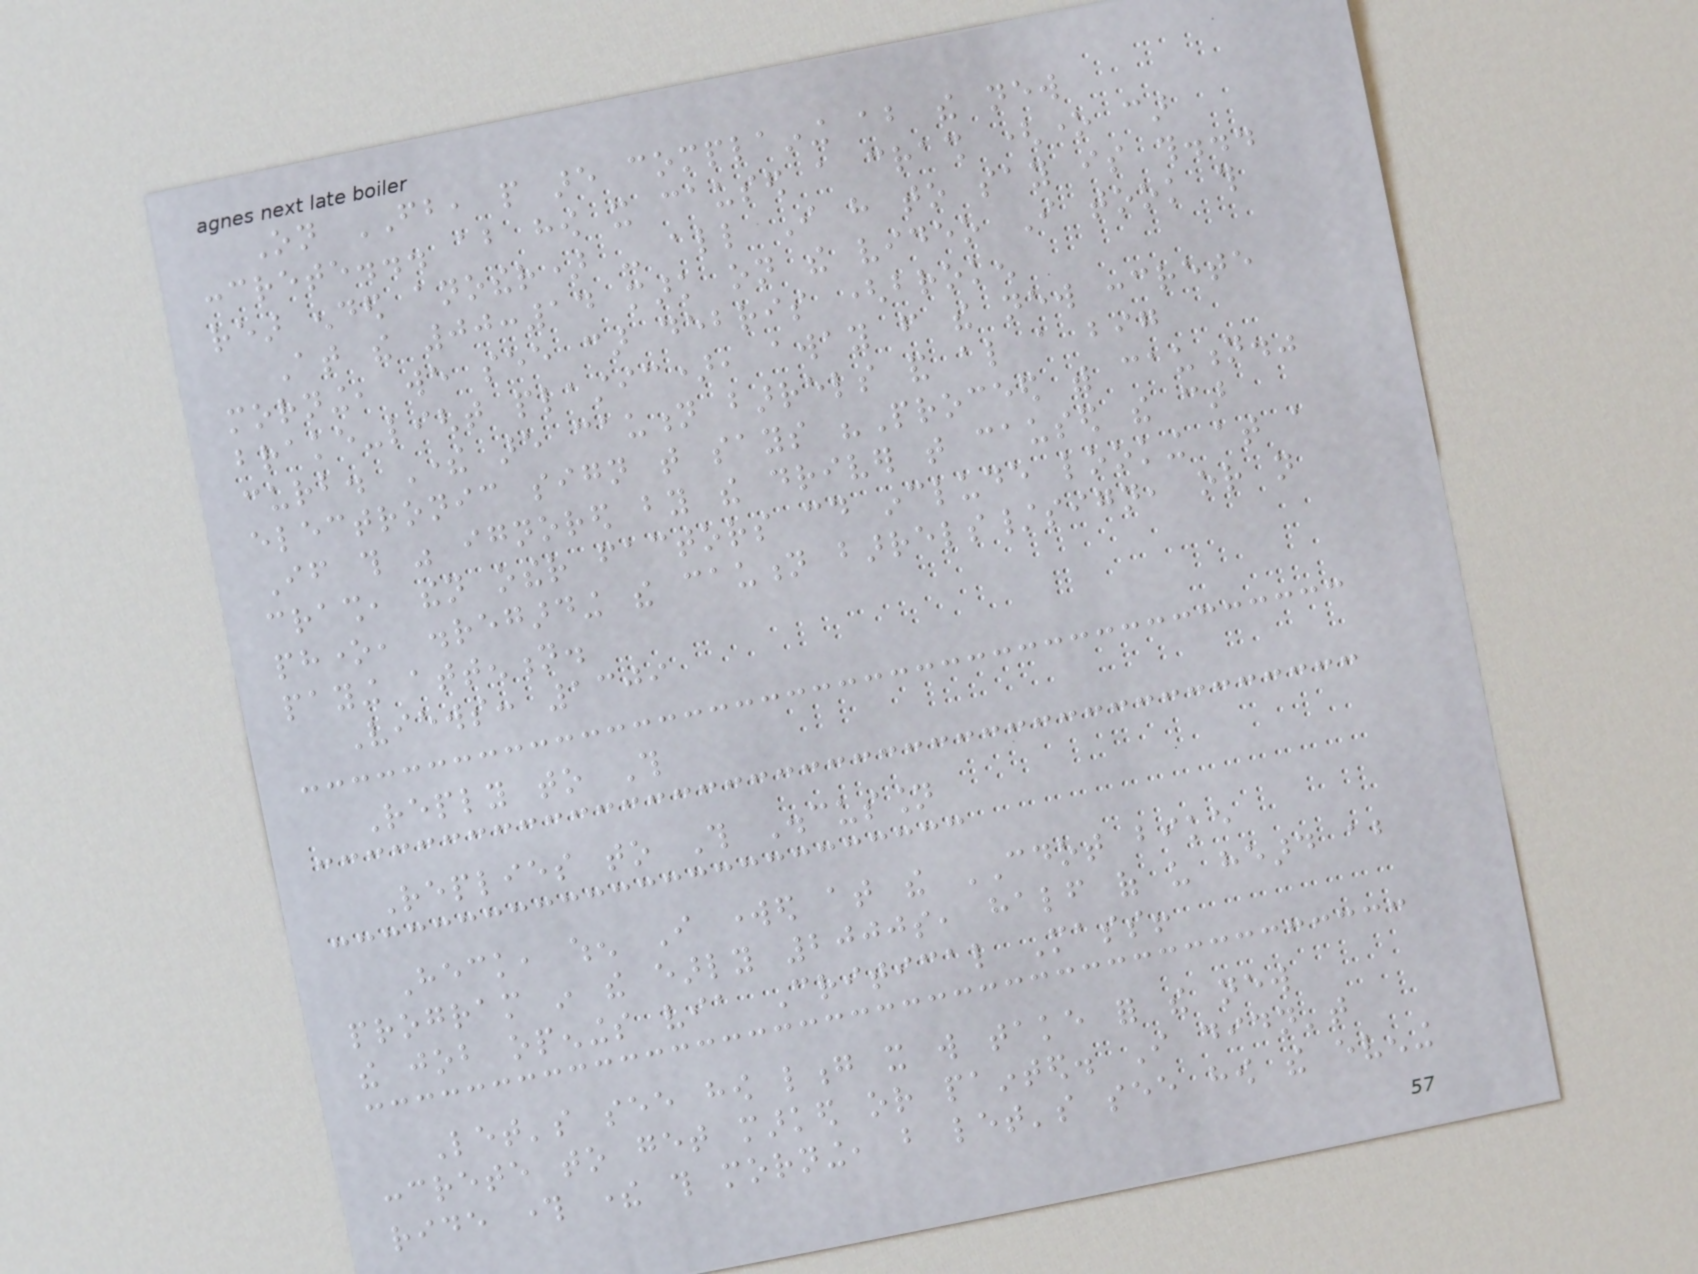On FB, people are complaining about the new
concrete... about how it caused a crash (one car
rear ended another) - all I have to say is this...
At the 00:14 mark on the video I took this
morning, we see car debris (broken
brake-light plastic), away from the new concrete
curb. There are caution barrels and also a big
electronic sign that says "Proceed with caution."
If this was ignored by the driver that caused the car
crash, then other factors could include looking at a
phone, disregarding the caution barrels/sign, or not
paying attention.
Views: 1309
Reply to This
Replies to This Discussion
Heck, when I worked at the CDOT bike
program in the early 2000s, half of us heard about
the job openings via Critical Mass!
Let's see how long it will take for the new
concrete to get marked or painted. I didn't
ride through there this morning, but let's see how the evening
